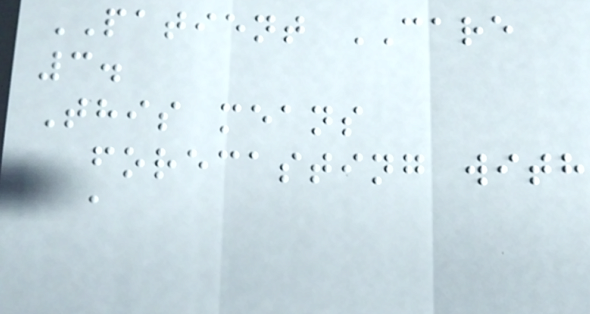PATIENT CARE
3.
This means
forecasting with
a
